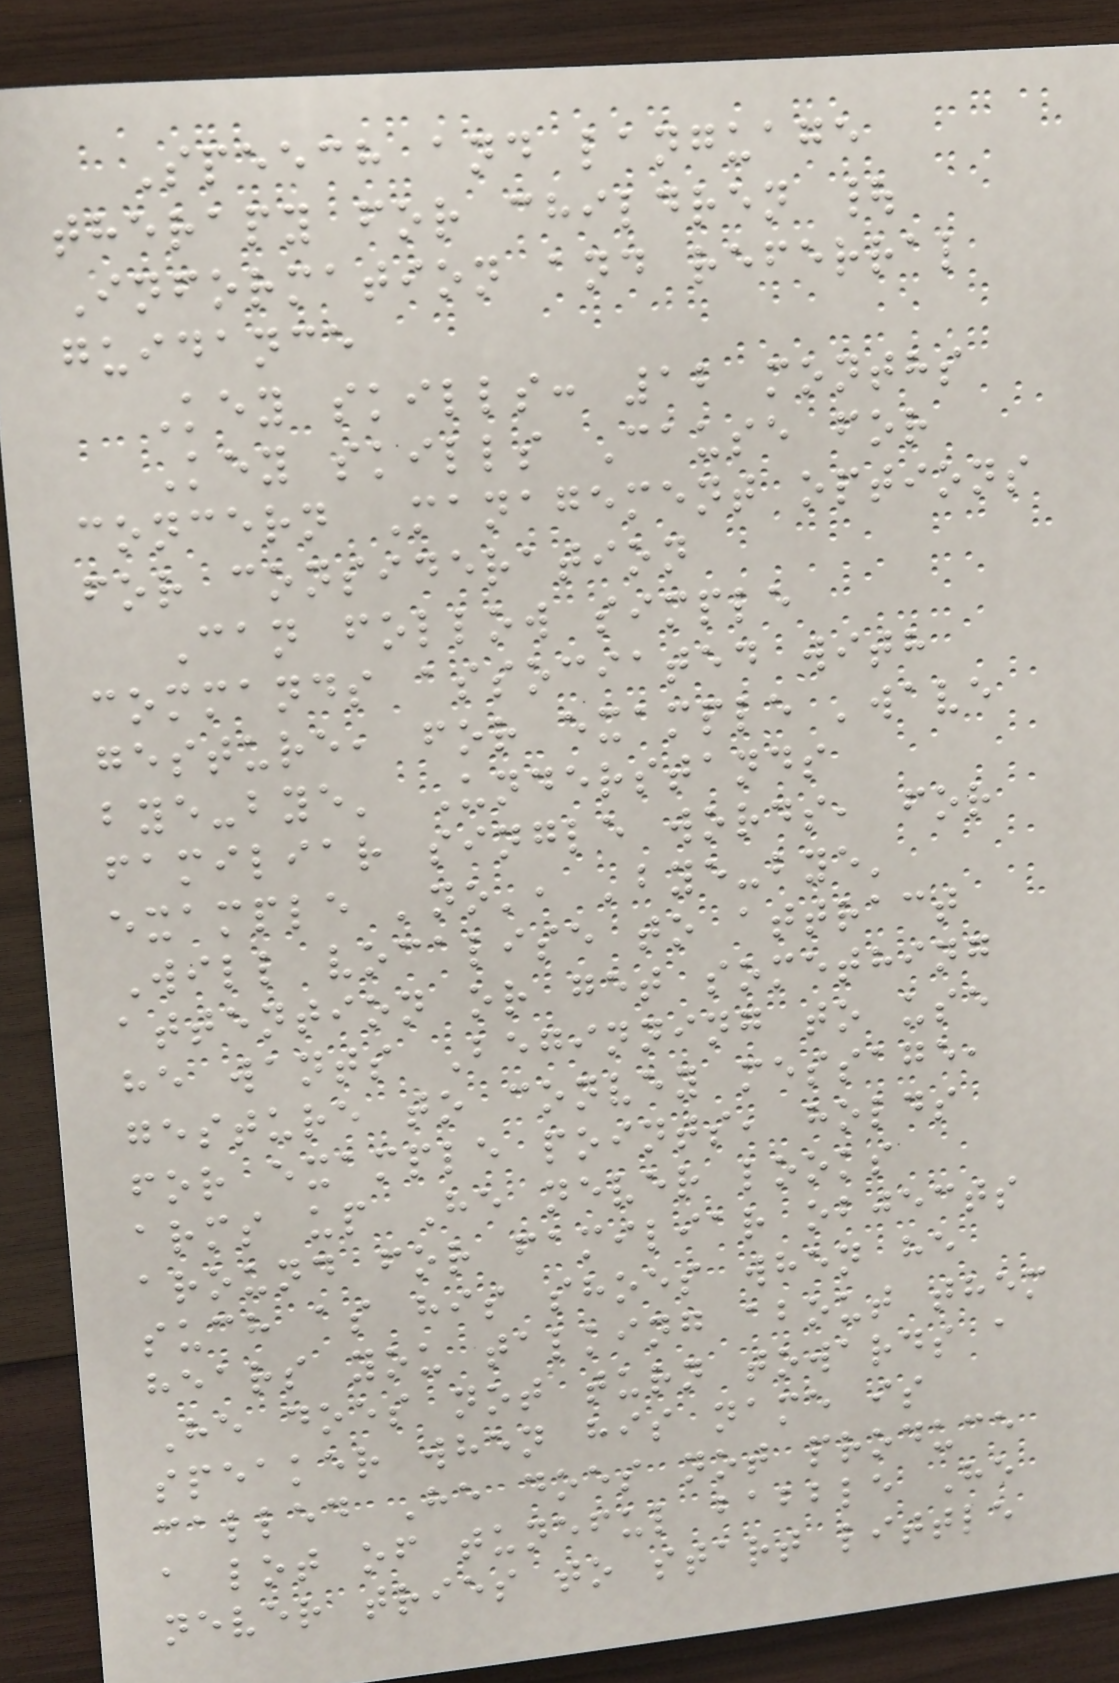Speech and language
therapy for children |
Information and referral
guidance
Key skills: 12 months
Key skills Cause for
concern Management options
for consideration
Can follow simple
commands associated with
gesture, for example 'wave
bye-bye' Understands
familiar single words, for
example 'no', 'bye-bye'
Will vocalise to attract
attention or get something
he wants Beginning to use
gesture to convey message,
for example points, holds
arms up He never looks
around for familiar objects
such as his shoes when he
hears you talking about them
He does not turn towards a
speaker when his name is
called He does not produce
a lot of tuneful babble He
never tries to start little
